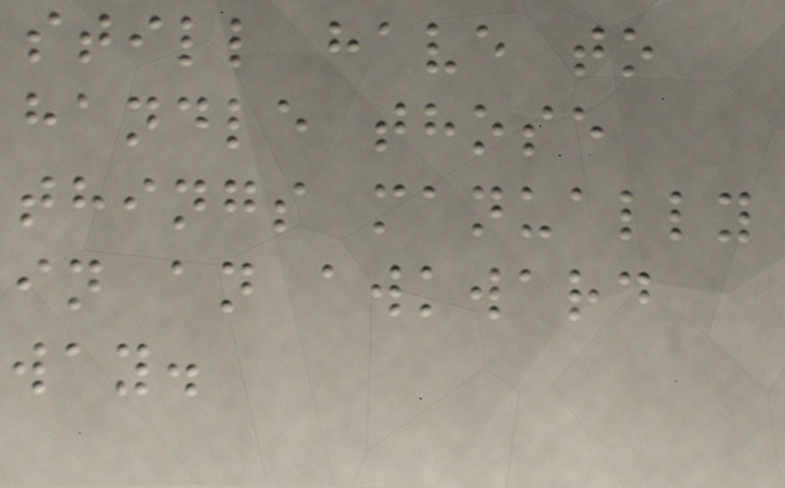still have to
handle those
things manually
in an awkward
way.
